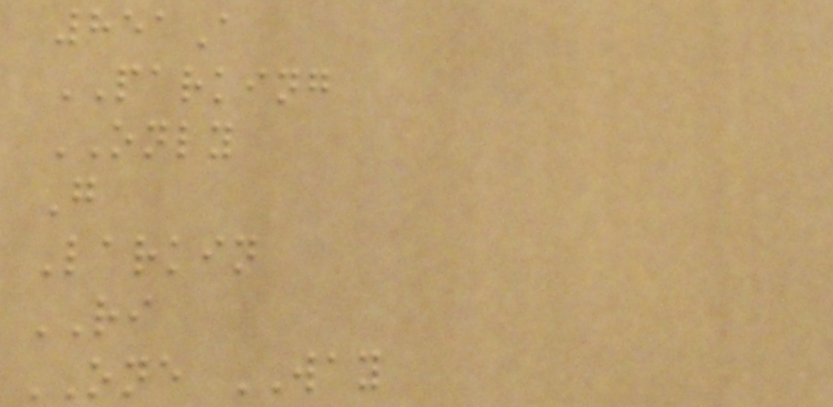851A
PARKING
ONLY
G
Larkin
RI
ONE WAY
